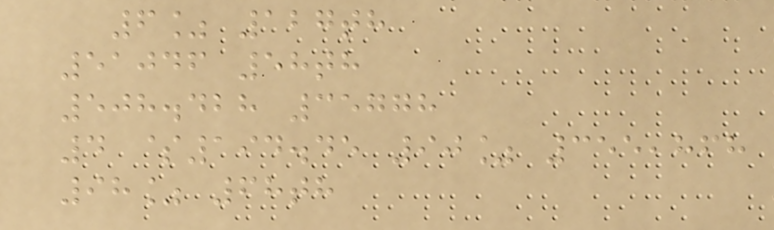6% 127th
51046 58th
508.428 35778
4 $194.45 90% 355,868
98% 68th
